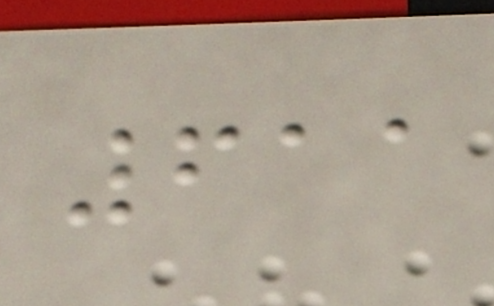611
